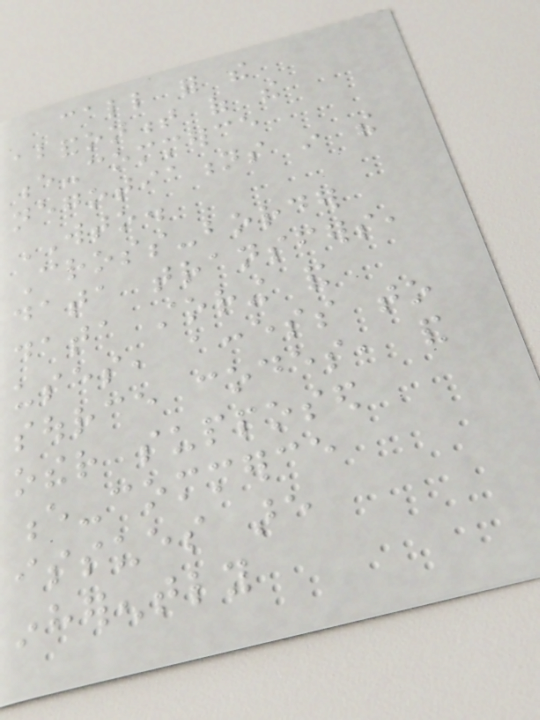call for the
abandonment of the
e-commerce
negotiations in the
WTO.
Cross-border
data transfers,
data storing and
uses, access to
source codes, and
other supposed
e-commerce
issues are
inherently
